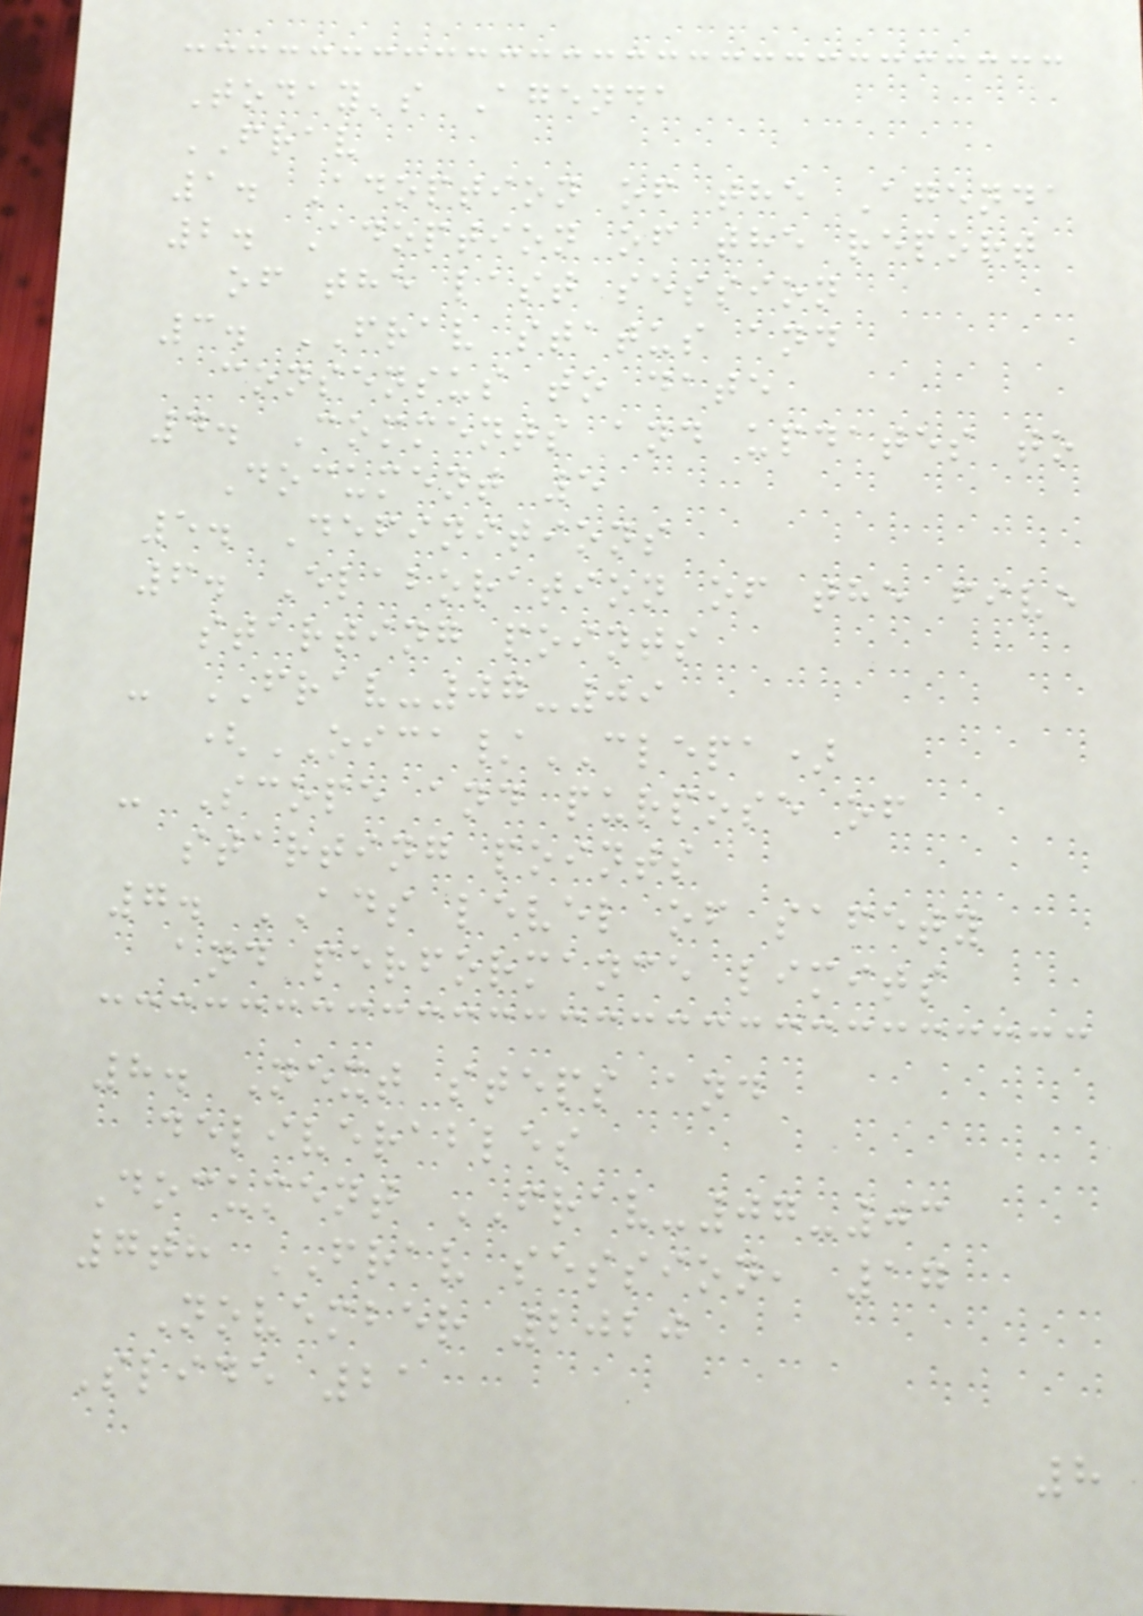Today's Agenda
FRAV
1. Adoption of the Agenda
2. Adoption of the report
of the last session
3. FRAV status and
consensus to date
4. Comments and updates to
Document 5
5. Definitions
6. Elaboration of the five
starting points
- FRAV-07-09
(OICA/CLEPA)
- Scope and purpose of
starting points
7. ADS level of safety
and performance limits
8. Next steps and
deliverables
Document FRAV-07-03
7th FRAV session, 17
November 2020
Slide 21
8
